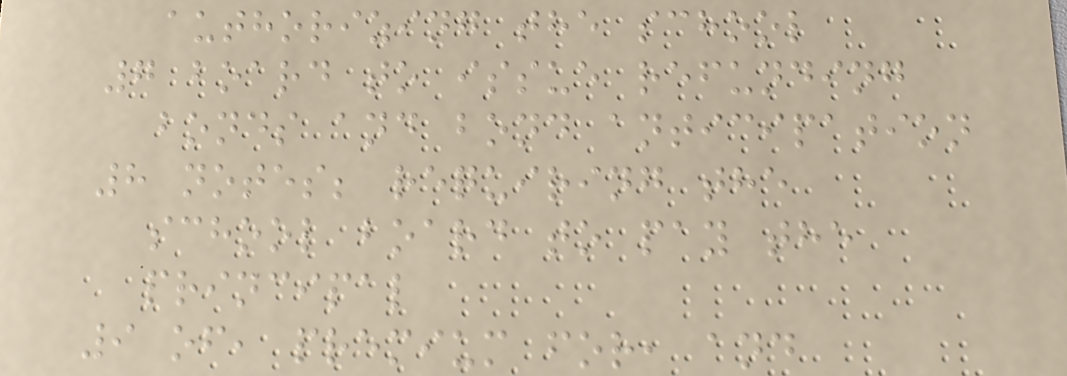authorizing the school
7 board to issue refunding
bonds and bond anticipation
8 notes; requiring the
school board to pay the
principal
9 of, premium for, and
